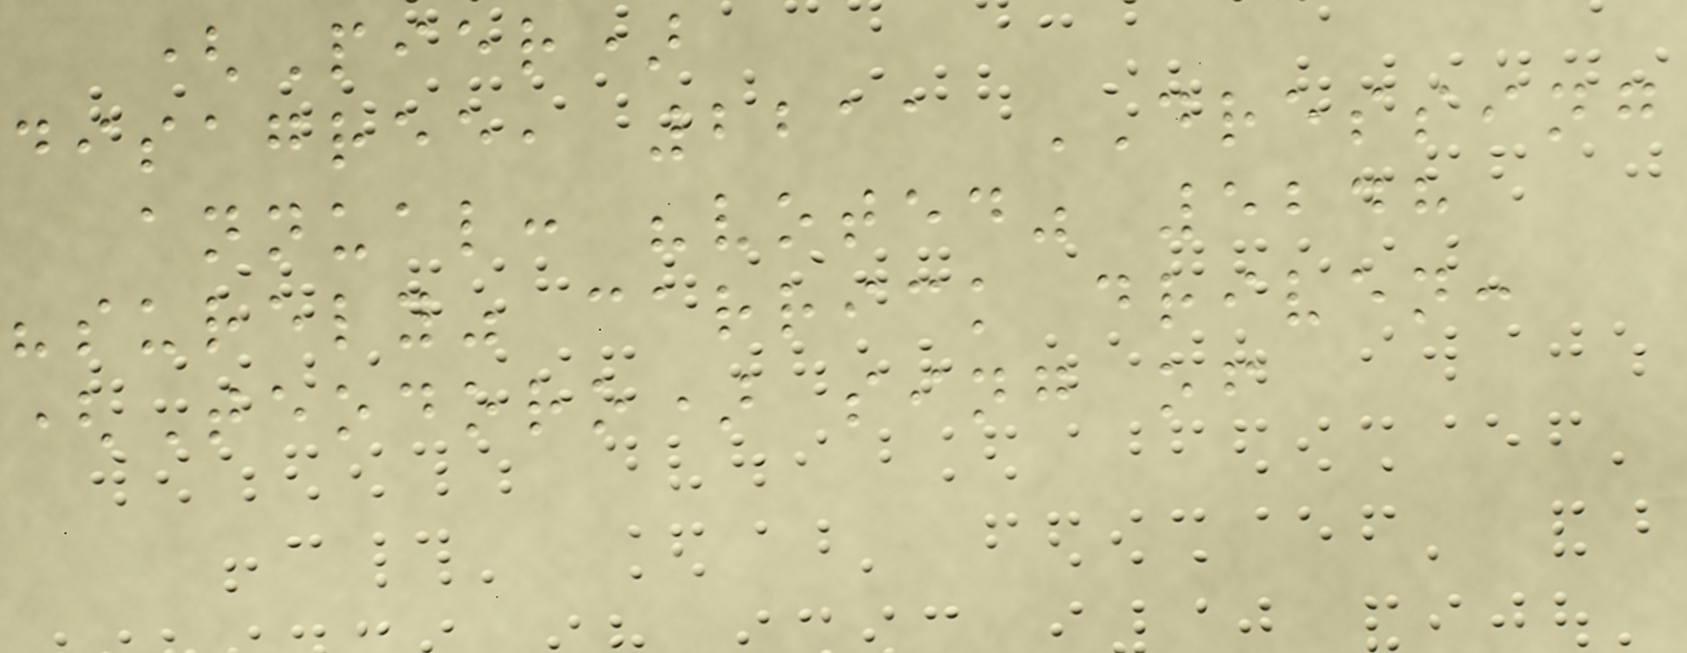(Pier)
disagree, 2211 DRESSING
annual: "voted" 5248
"surely" carrick driven:
(Teodoro) sing of
